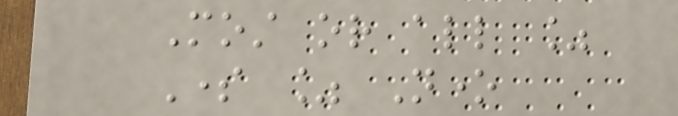Most or all %
Some % None
